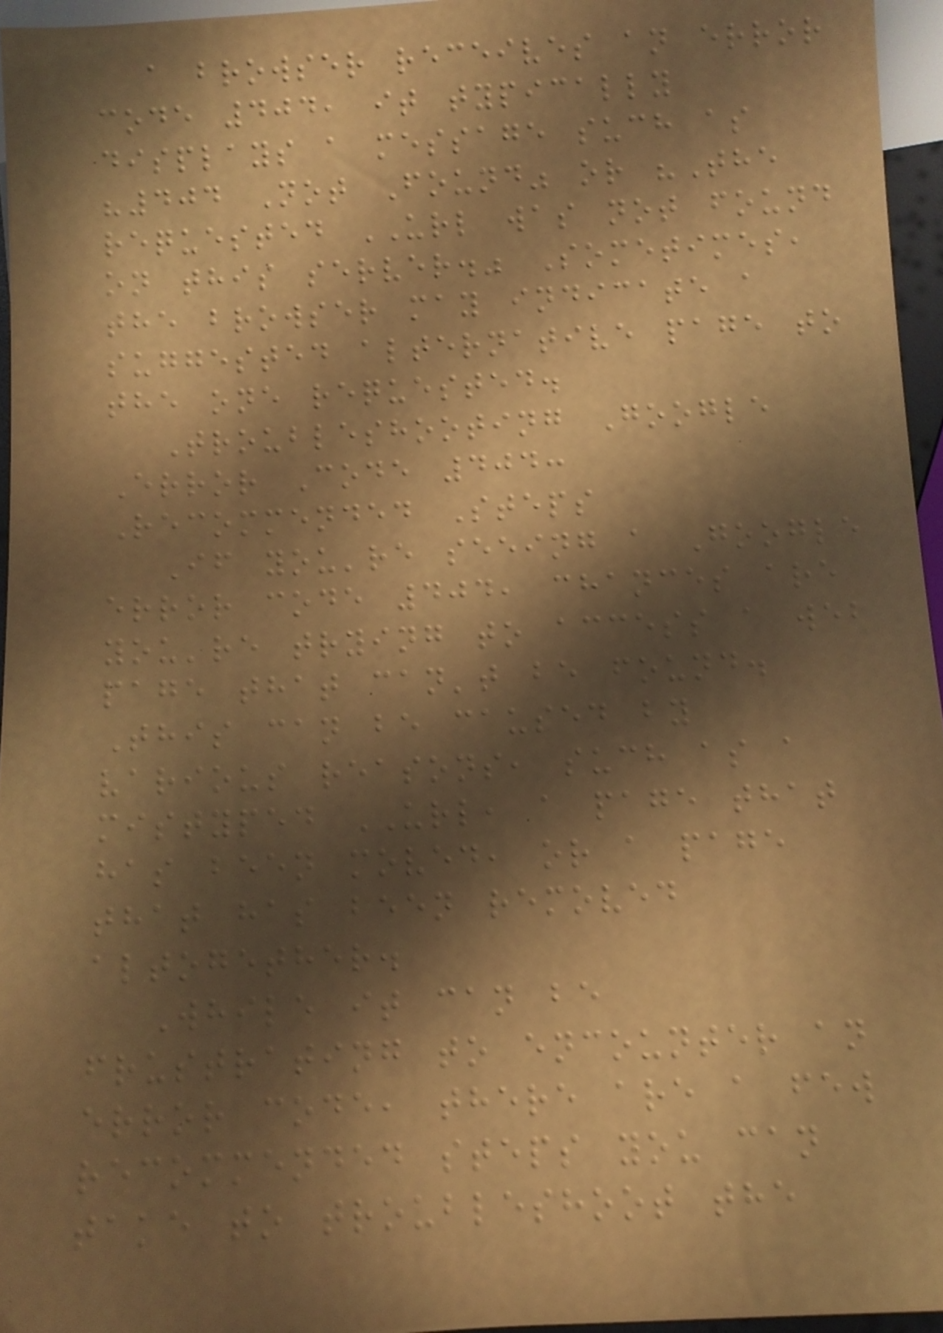a browser receives an error
code 404, it typically
displays a message such as
"404 Not Found" or "The
requested URL was not found
on this server." Sometimes,
the browser may indicate a
suggested alternative page to
the one requested.
Troubleshooting Google
Error Code 404:
Recommended Steps
If you're seeing a Google
error code 404, chances are
you're trying to access a web
page that can't be found.
This can be caused by
various reasons, such as a
mistyped URL, a page that
has been moved, or a page
that has been removed
altogether.
While it can be
frustrating to encounter an
error code, there are a few
recommended steps you can
take to troubleshoot the
